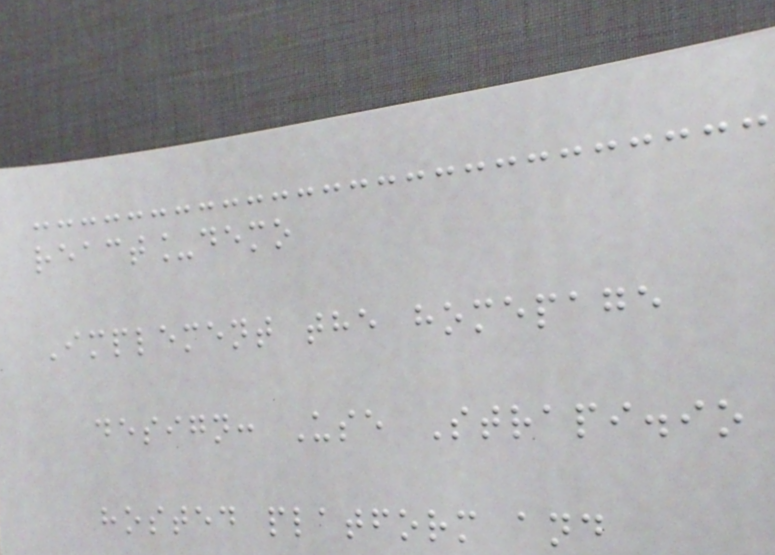react_demo
Implement the homepage
design: Use Strapi.io
hosted platform and
